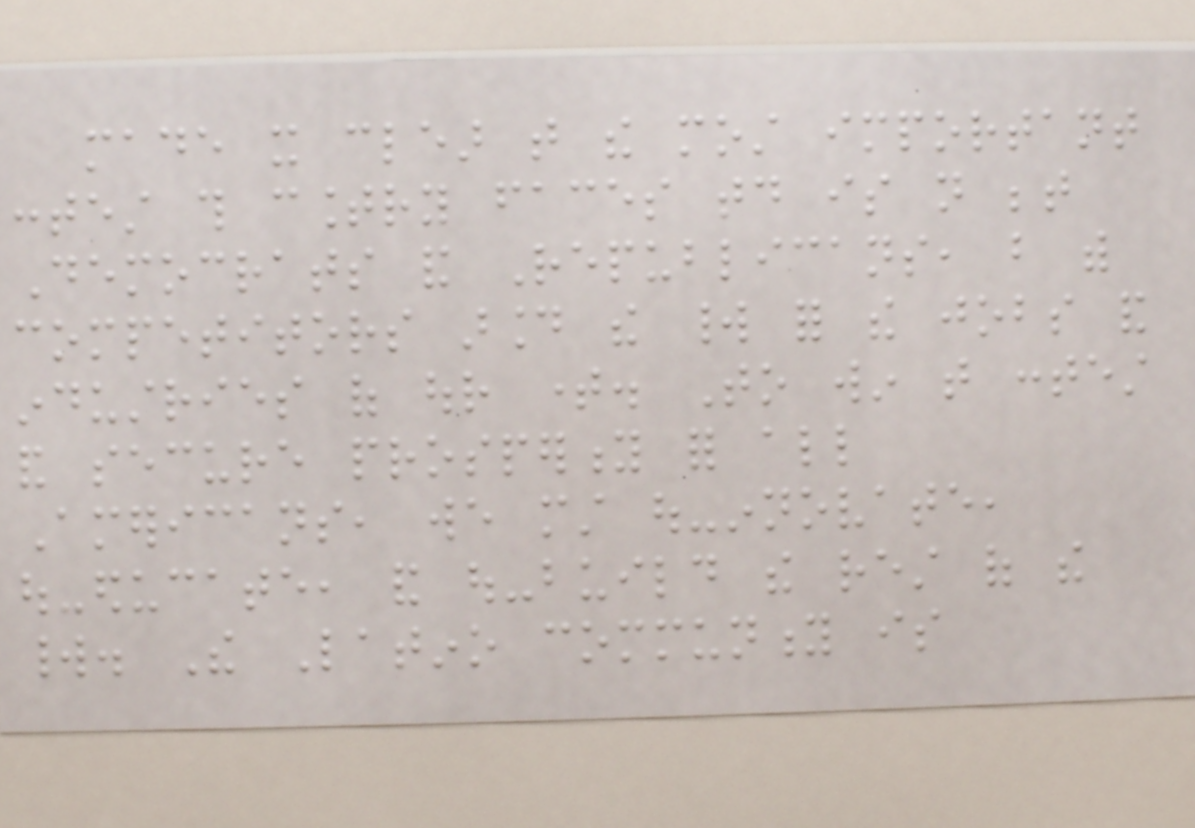made it clear that the most important
contest this country faces today is not between
Democrats and Republicans, but with
competitors around the world for the jobs and
industries of our time. To win that contest
and secure prosperity for all
Americans, we must out-innovate,
out-educate, and out-build the rest of the
world. The Latino community is
